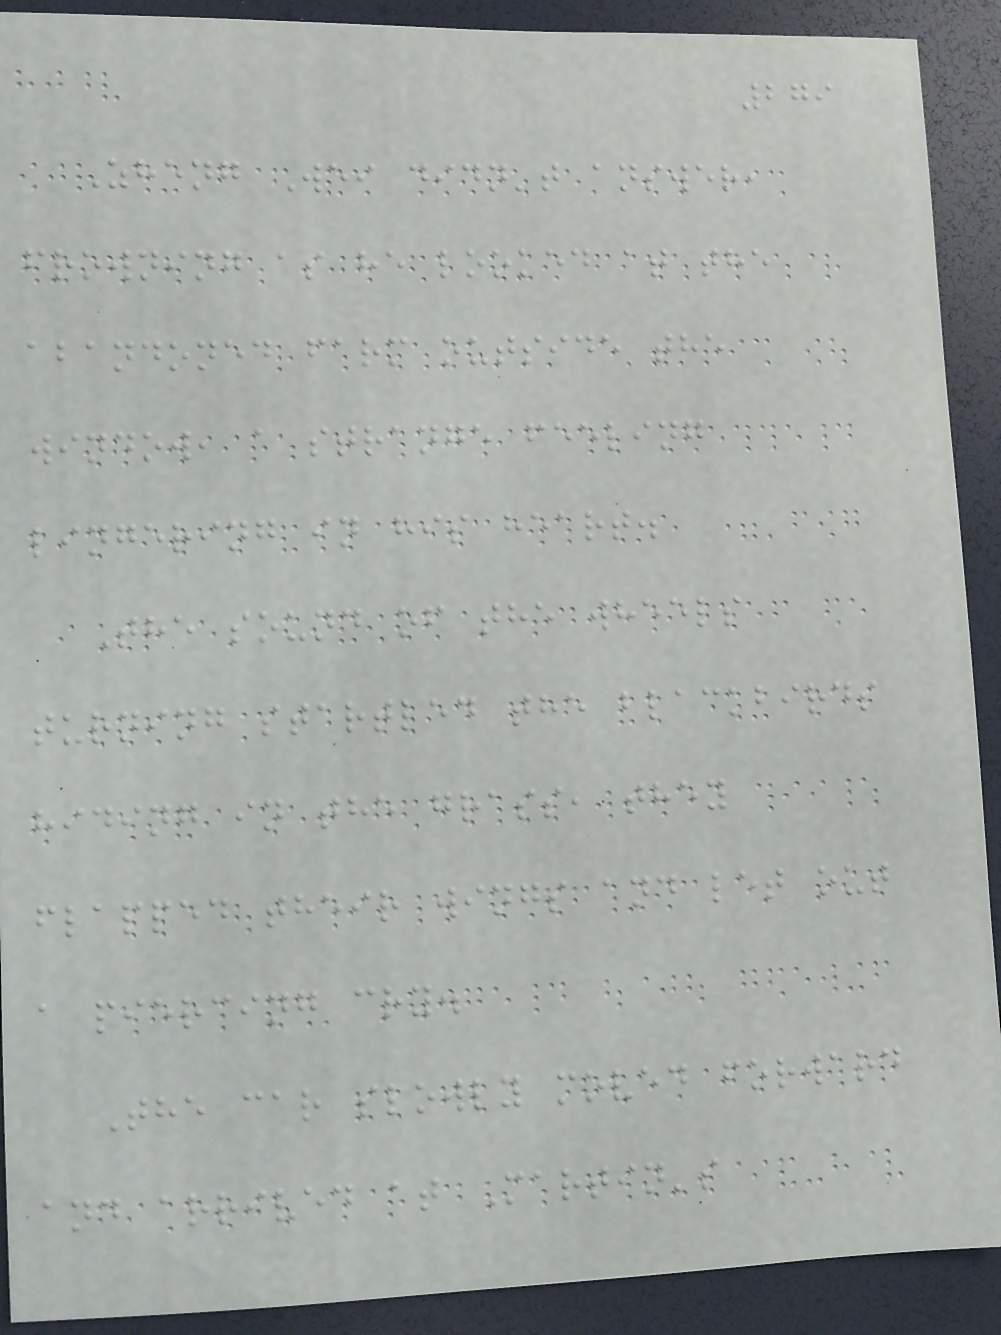279
Zheng Wei didn't answer,
frowning as he looked at the
abandoned farm outside the
window, a strange feeling
lingering in his heart.
The sound of the wheels
turning startled the blackbirds
hiding in the grass, they
flapped their wings and let out
a piercing cry.
The car slowly moved forward
and arrived at Martin's
